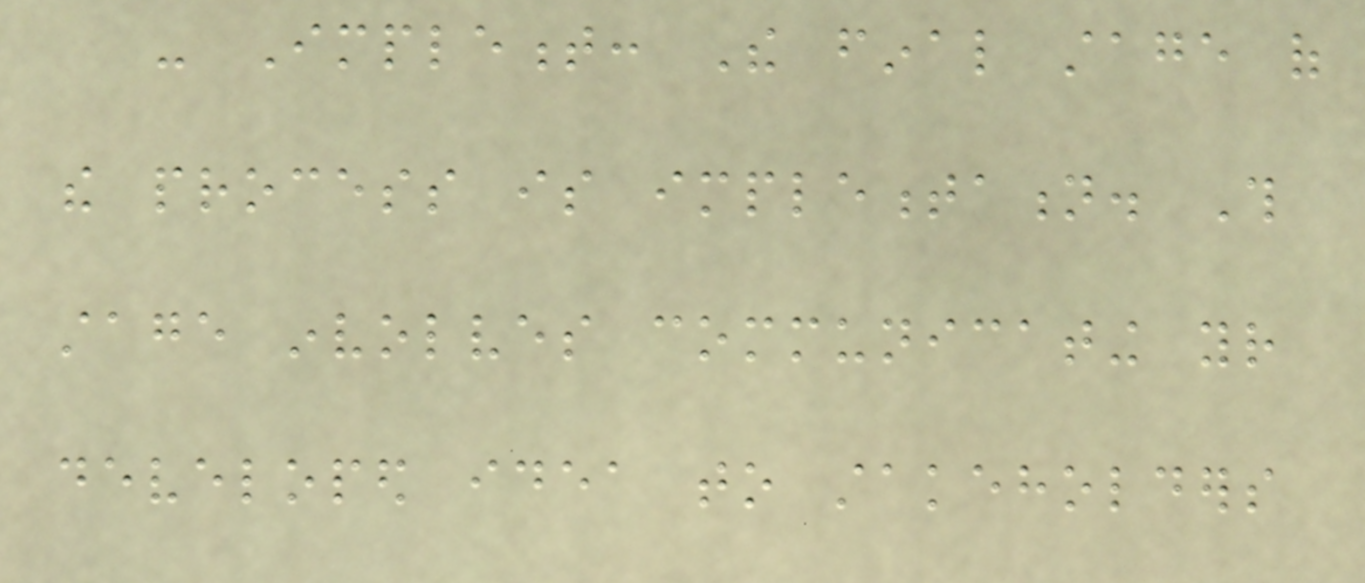- Implement: The final stage of
the process is implementation. This
stage involves communicating your
developed idea to stakeholders
